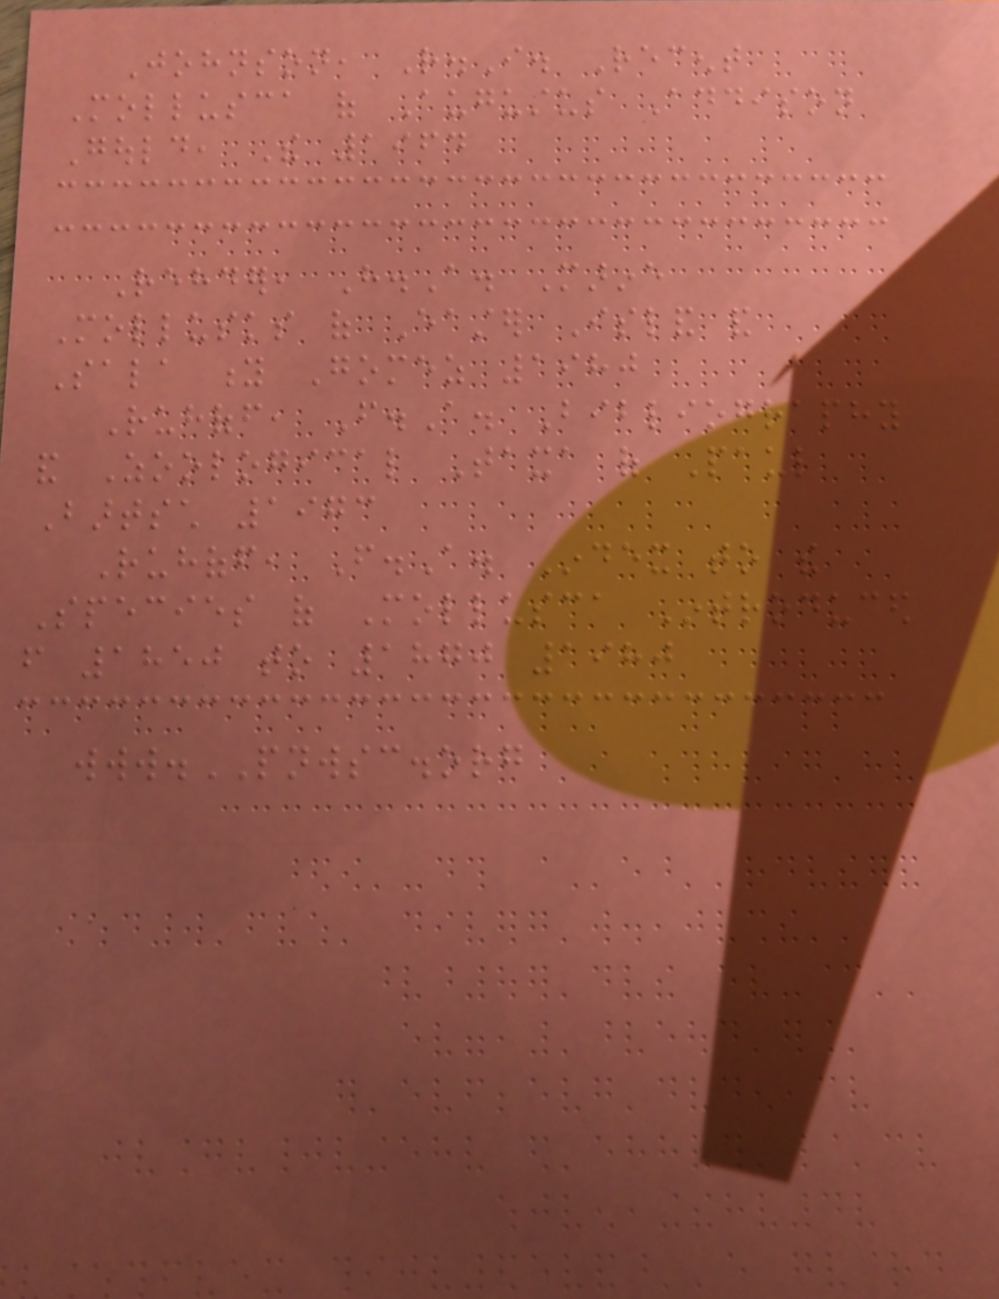Johnson, R.I. Recent
Mollusca of Augustus Addison
Gould, The 1964
Rehder, H.A. Marine
Mollusks of Easter Island and
Sala y Gomez 1980
Ruhoff, F.A. Bibliography
and Zoological Taxa of Paul
Bartsch 1973
Ruhoff, F.A. Index to the
Species of Mollusca Introduced
from 1850 to 1870 1980
www.PNWSC.org
